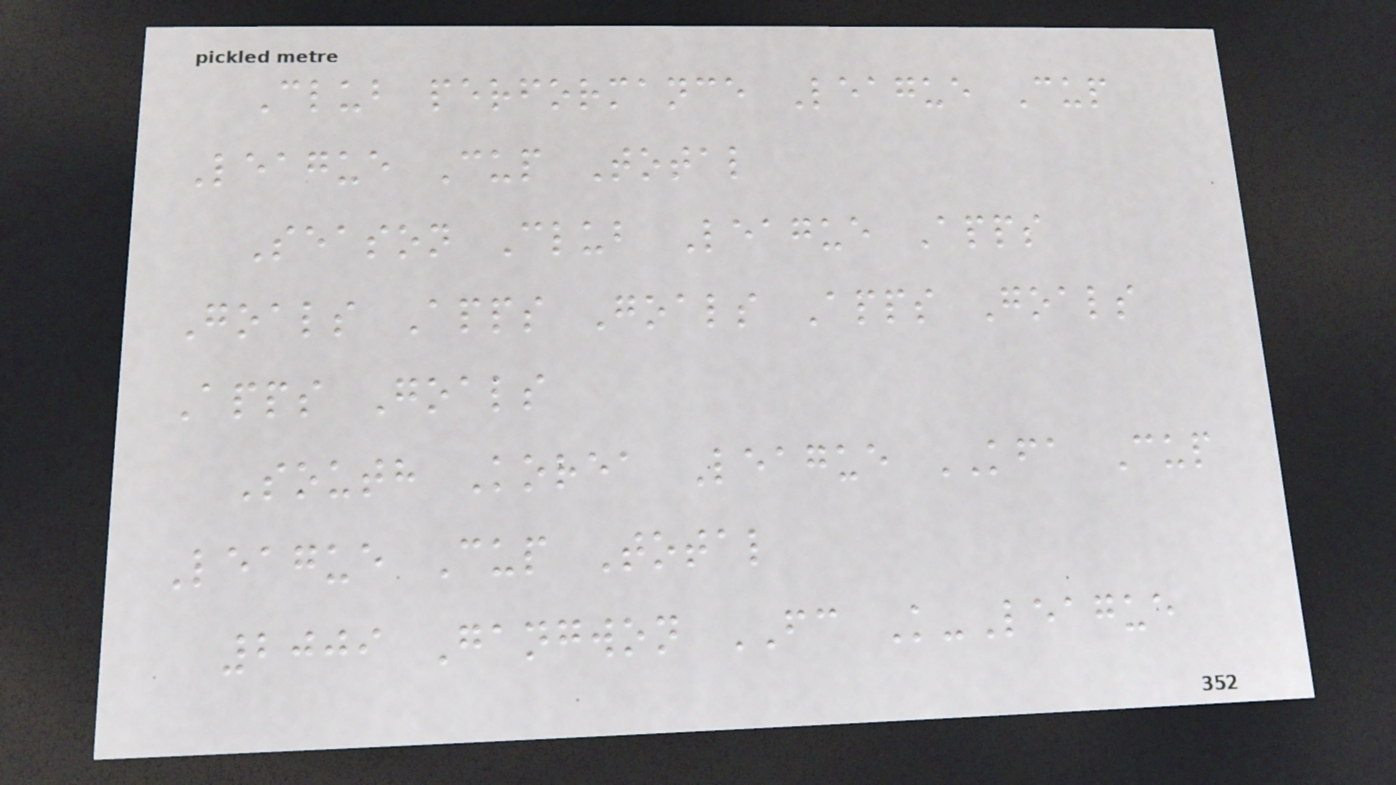Club performance League Cup
League Cup Total
Season Club League Apps
Goals Apps Goals Apps Goals
Apps Goals
South Korea League KFA Cup
League Cup Total
2009 Gangwon FC K-League
